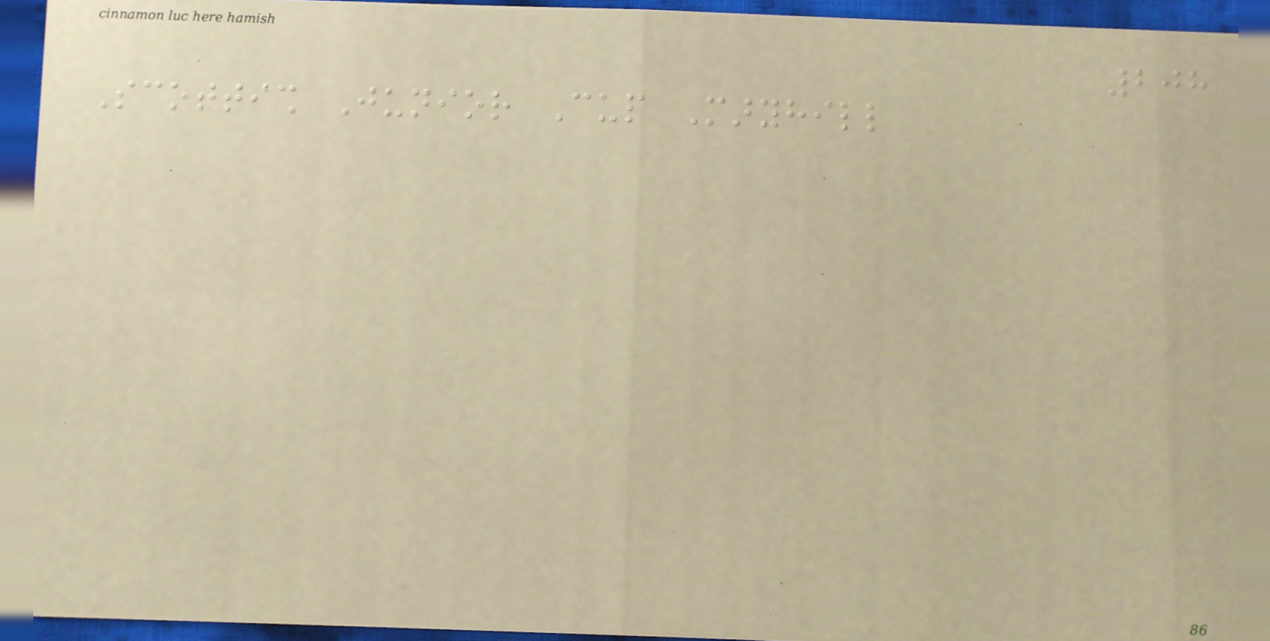208
Scottish Junior Cup Maryhill
